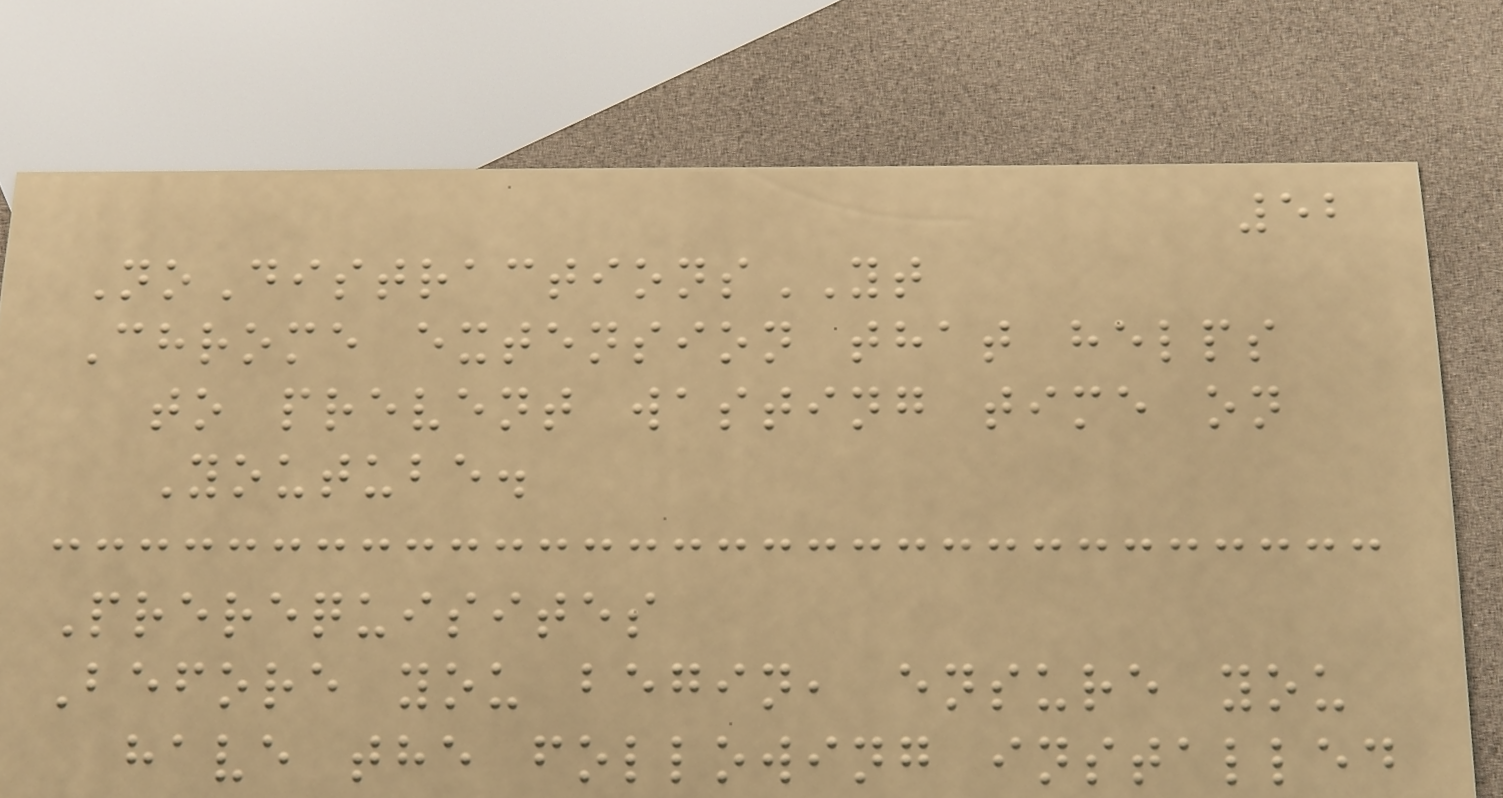52
NoDistractionsYT
Chrome extension that helps
to prevent wasting time on
Youtube.
Prerequisites
Before you begin, ensure you
have the following installed
